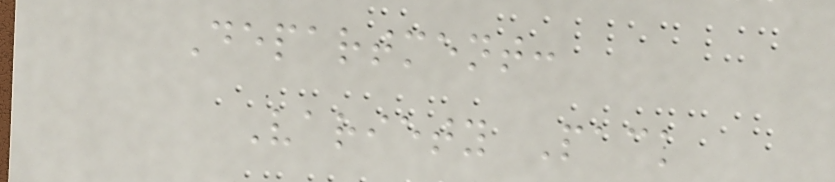Department:
Variety Pack
